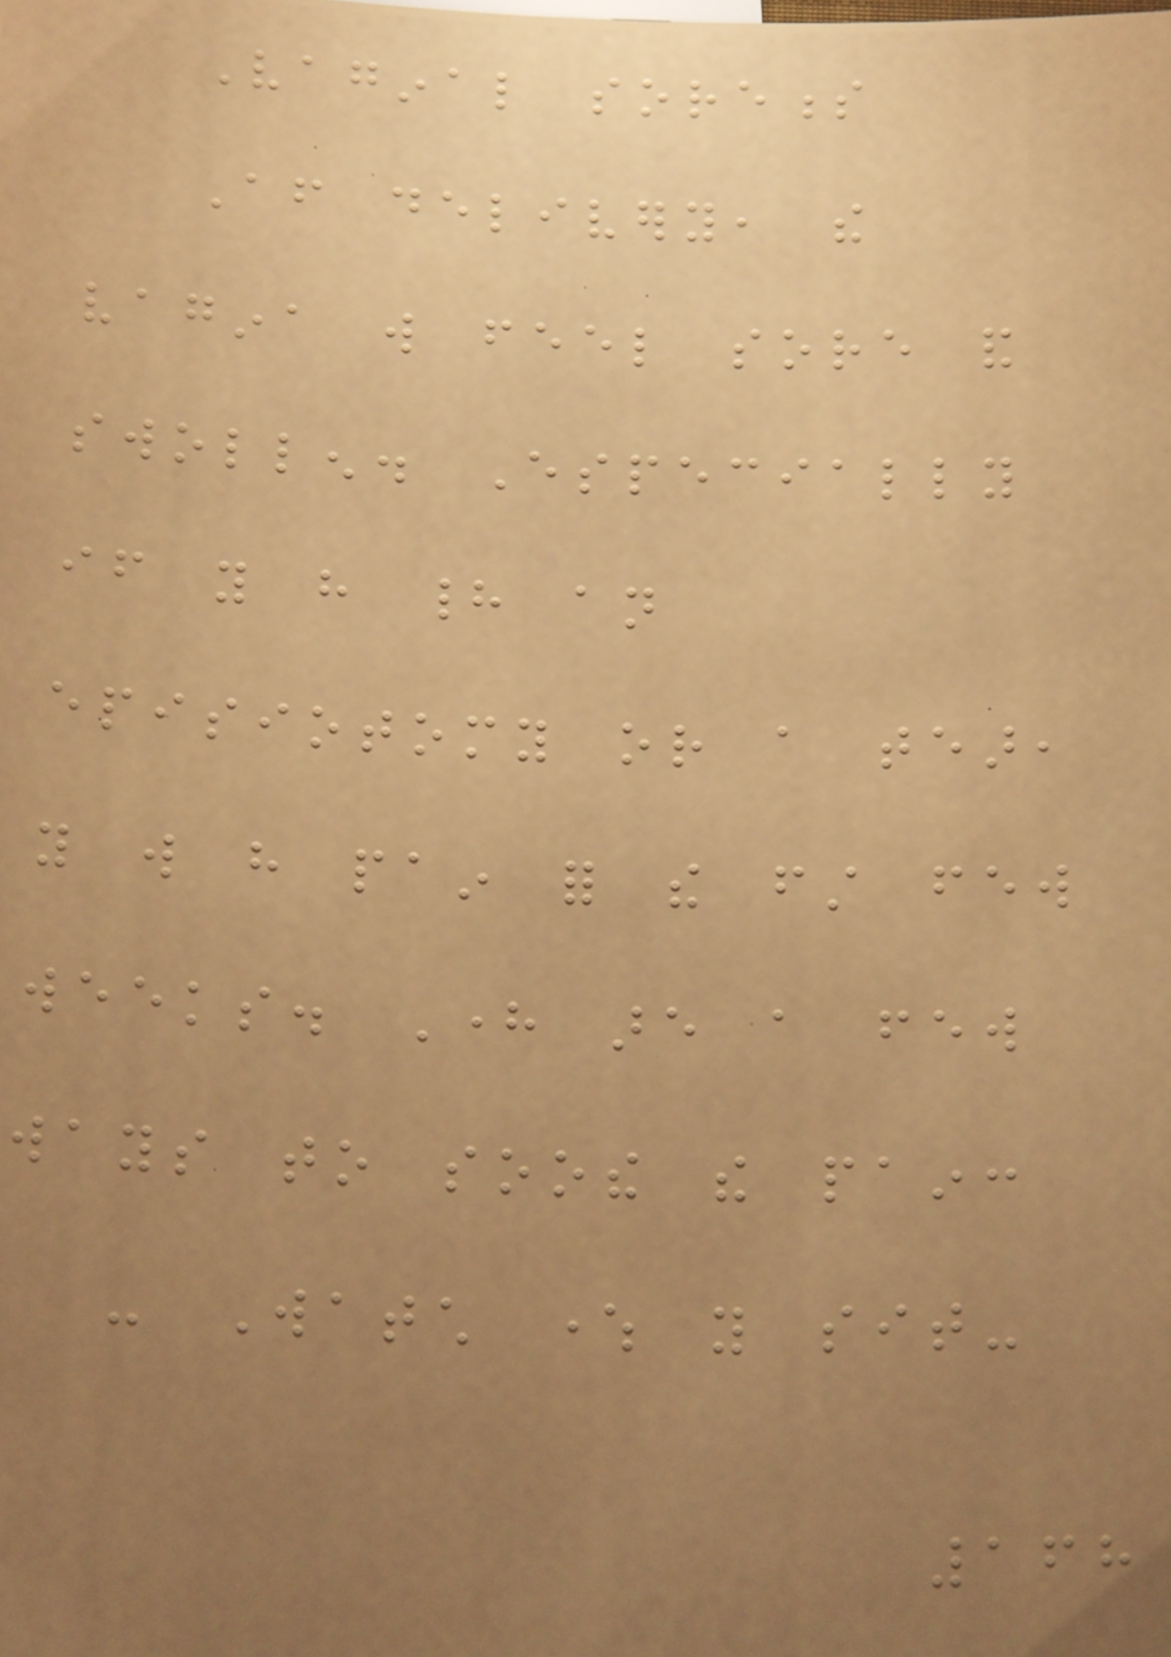Vaginal soreness
After delivery, the
vagina will feel sore and
swollen. Especially
if you have had an
episiotomy or a tear,
you will have pain for the first few
weeks. Here are a few
ways to soothe the pain:
- Watch where you sit-
168
